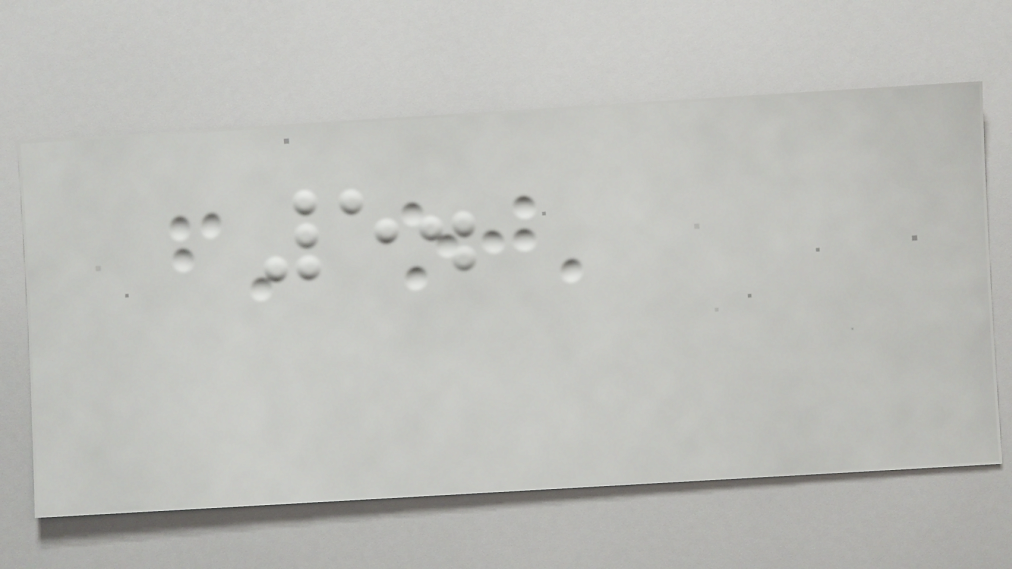5.
